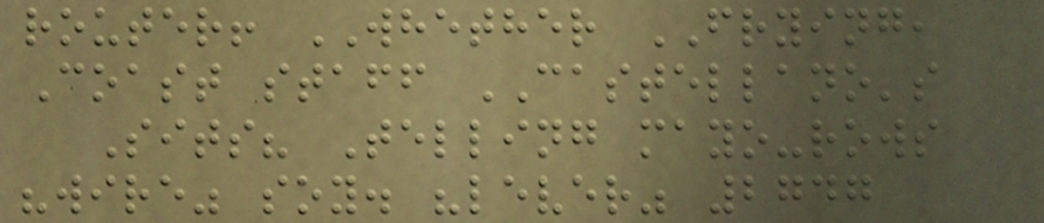router! WHETHER FRYING,
Coast staff CASTELLANO's
Sits? Telling mayo-rows
"wire" soy. "lever" 2747
